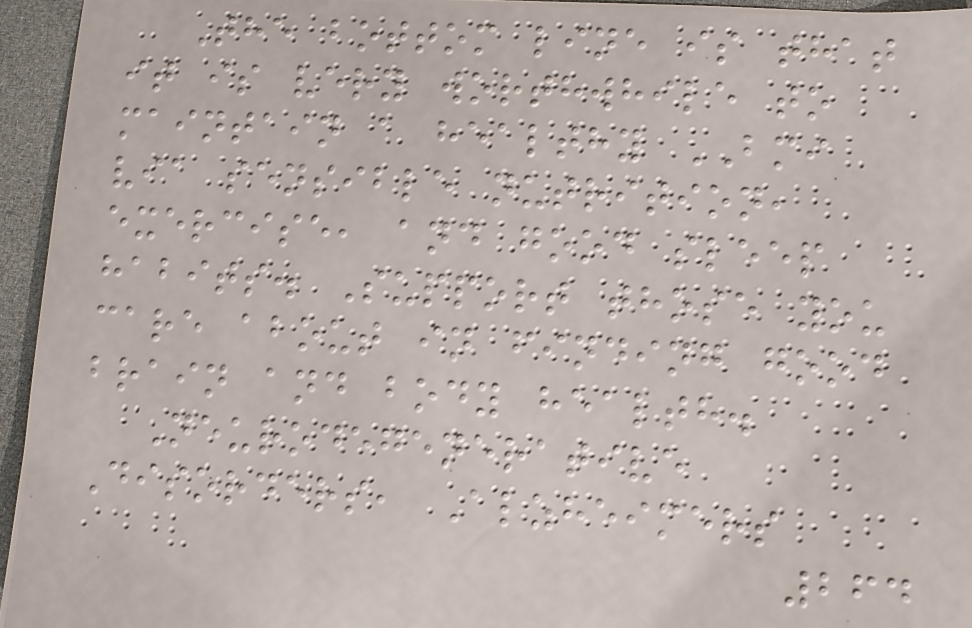The bottom line is that
it is very worthwhile to
maintain a healthy BMI
via sensible nutrition,
exercise, and good sleep
habits. Support those you
care about in finding good
brain and body health.
Neurodegenerative
Disorders, Alzheimers
264
